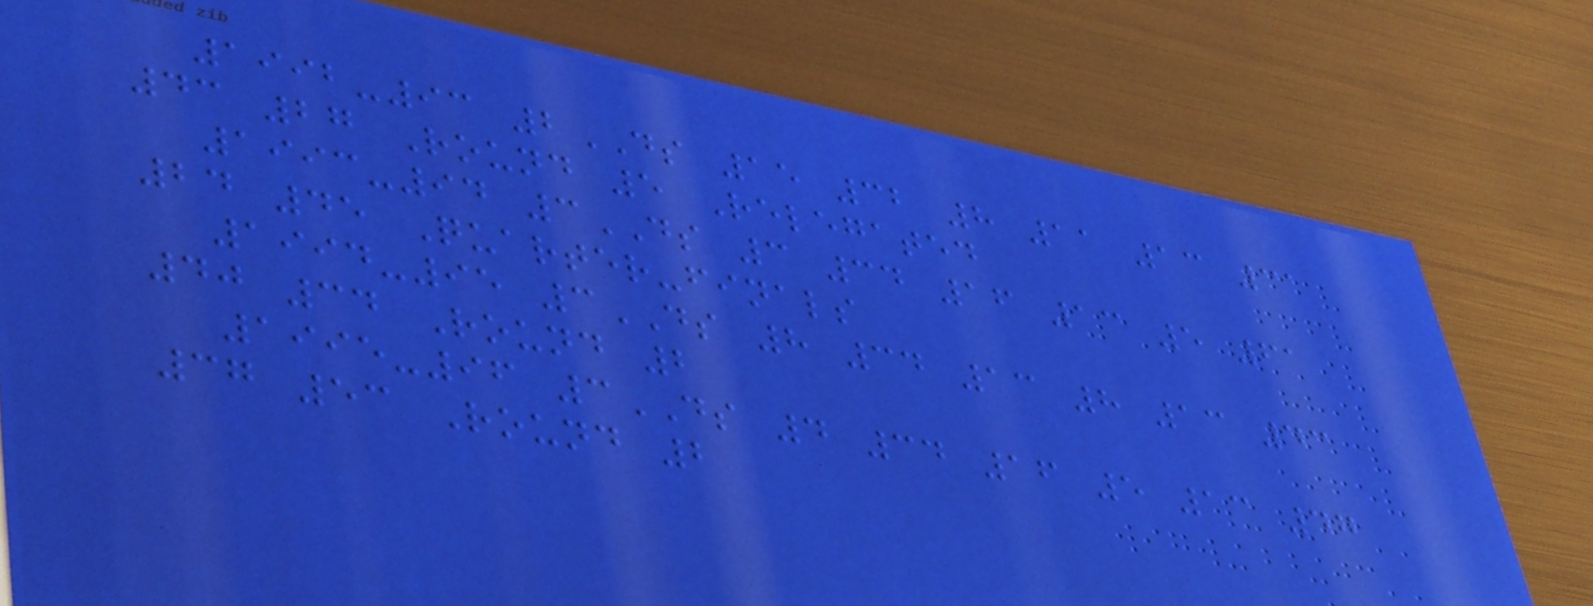1992-93 2DS 15 32 8 11 13 31
43 27 Round 5 Relegated
1993-94 3DS 3 34 16 13 5 61
24 45 Quarter-finals
1994-95 3DS 8 34 13 8 13 43
40 34 Round 2
1995-96 3DS 4 34 16 5 13 47
37 53 Round 2
